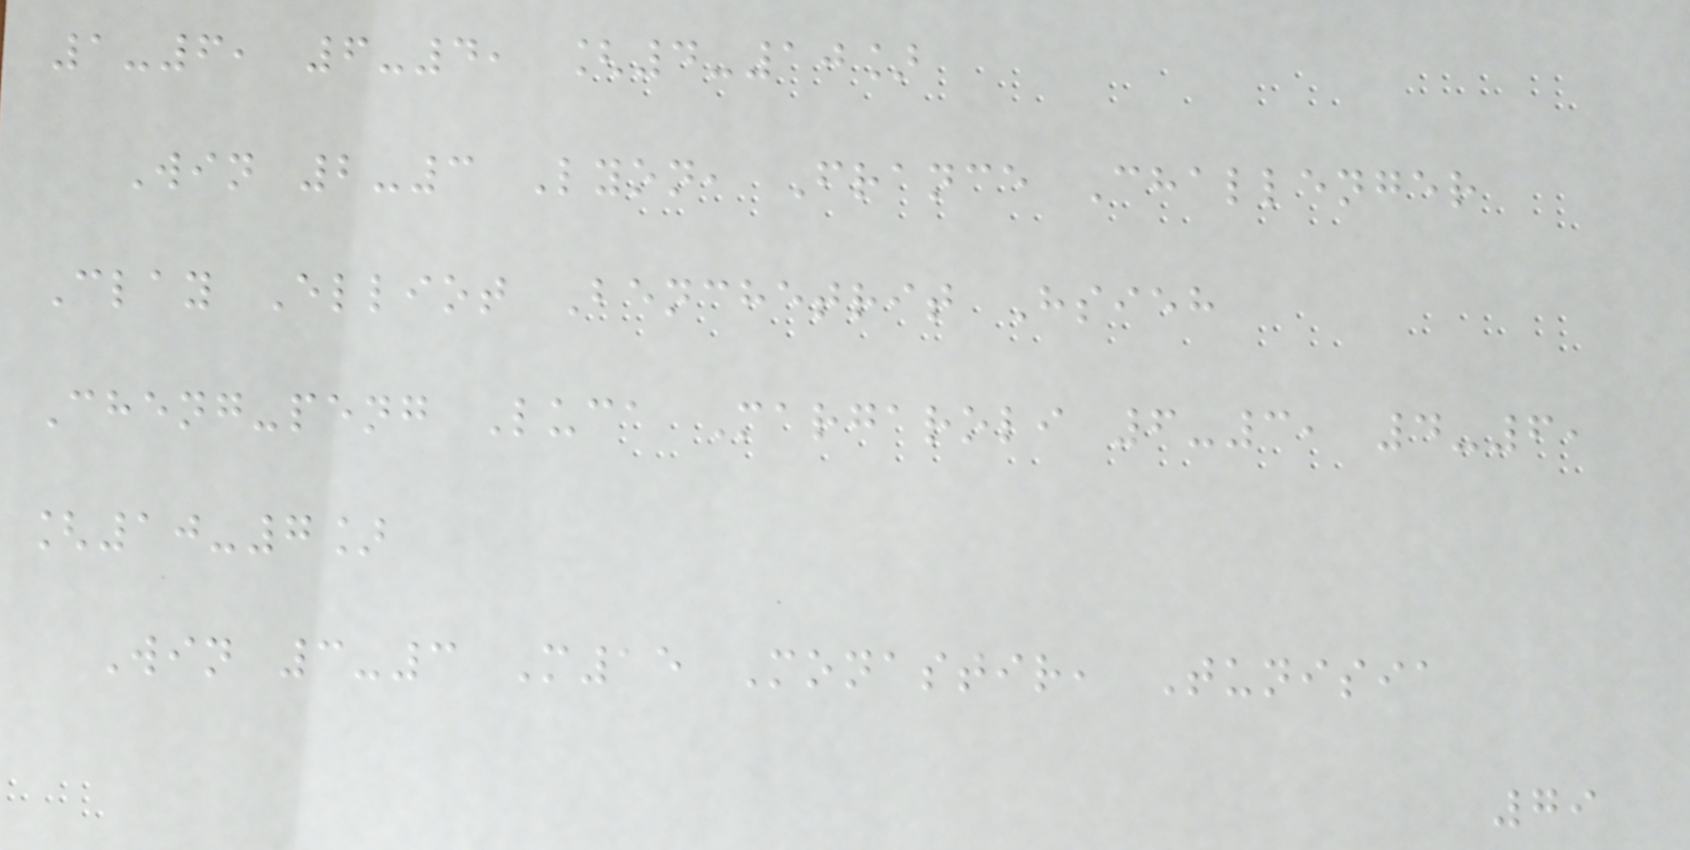1-6, 6-4, [4-10]
Win 2-3 Lyon, France Challenger
Clay Elliot Benchetrit Hsieh
Cheng-peng Luca Margaroli 6-3, 4-6,
[10-7]
Win 3-3 M15 Monastir, Tunisia
79
